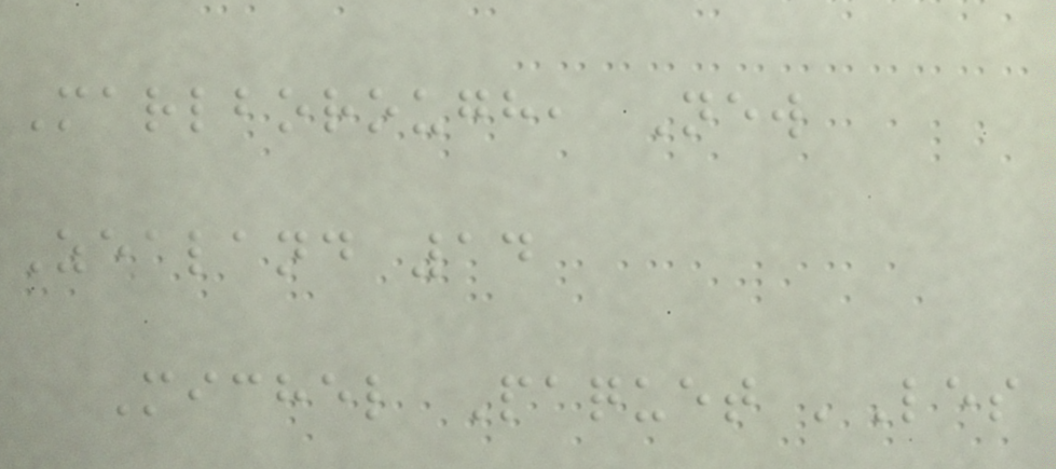Marlborough, New
Zealand 14
Michel Paquet 'Les
